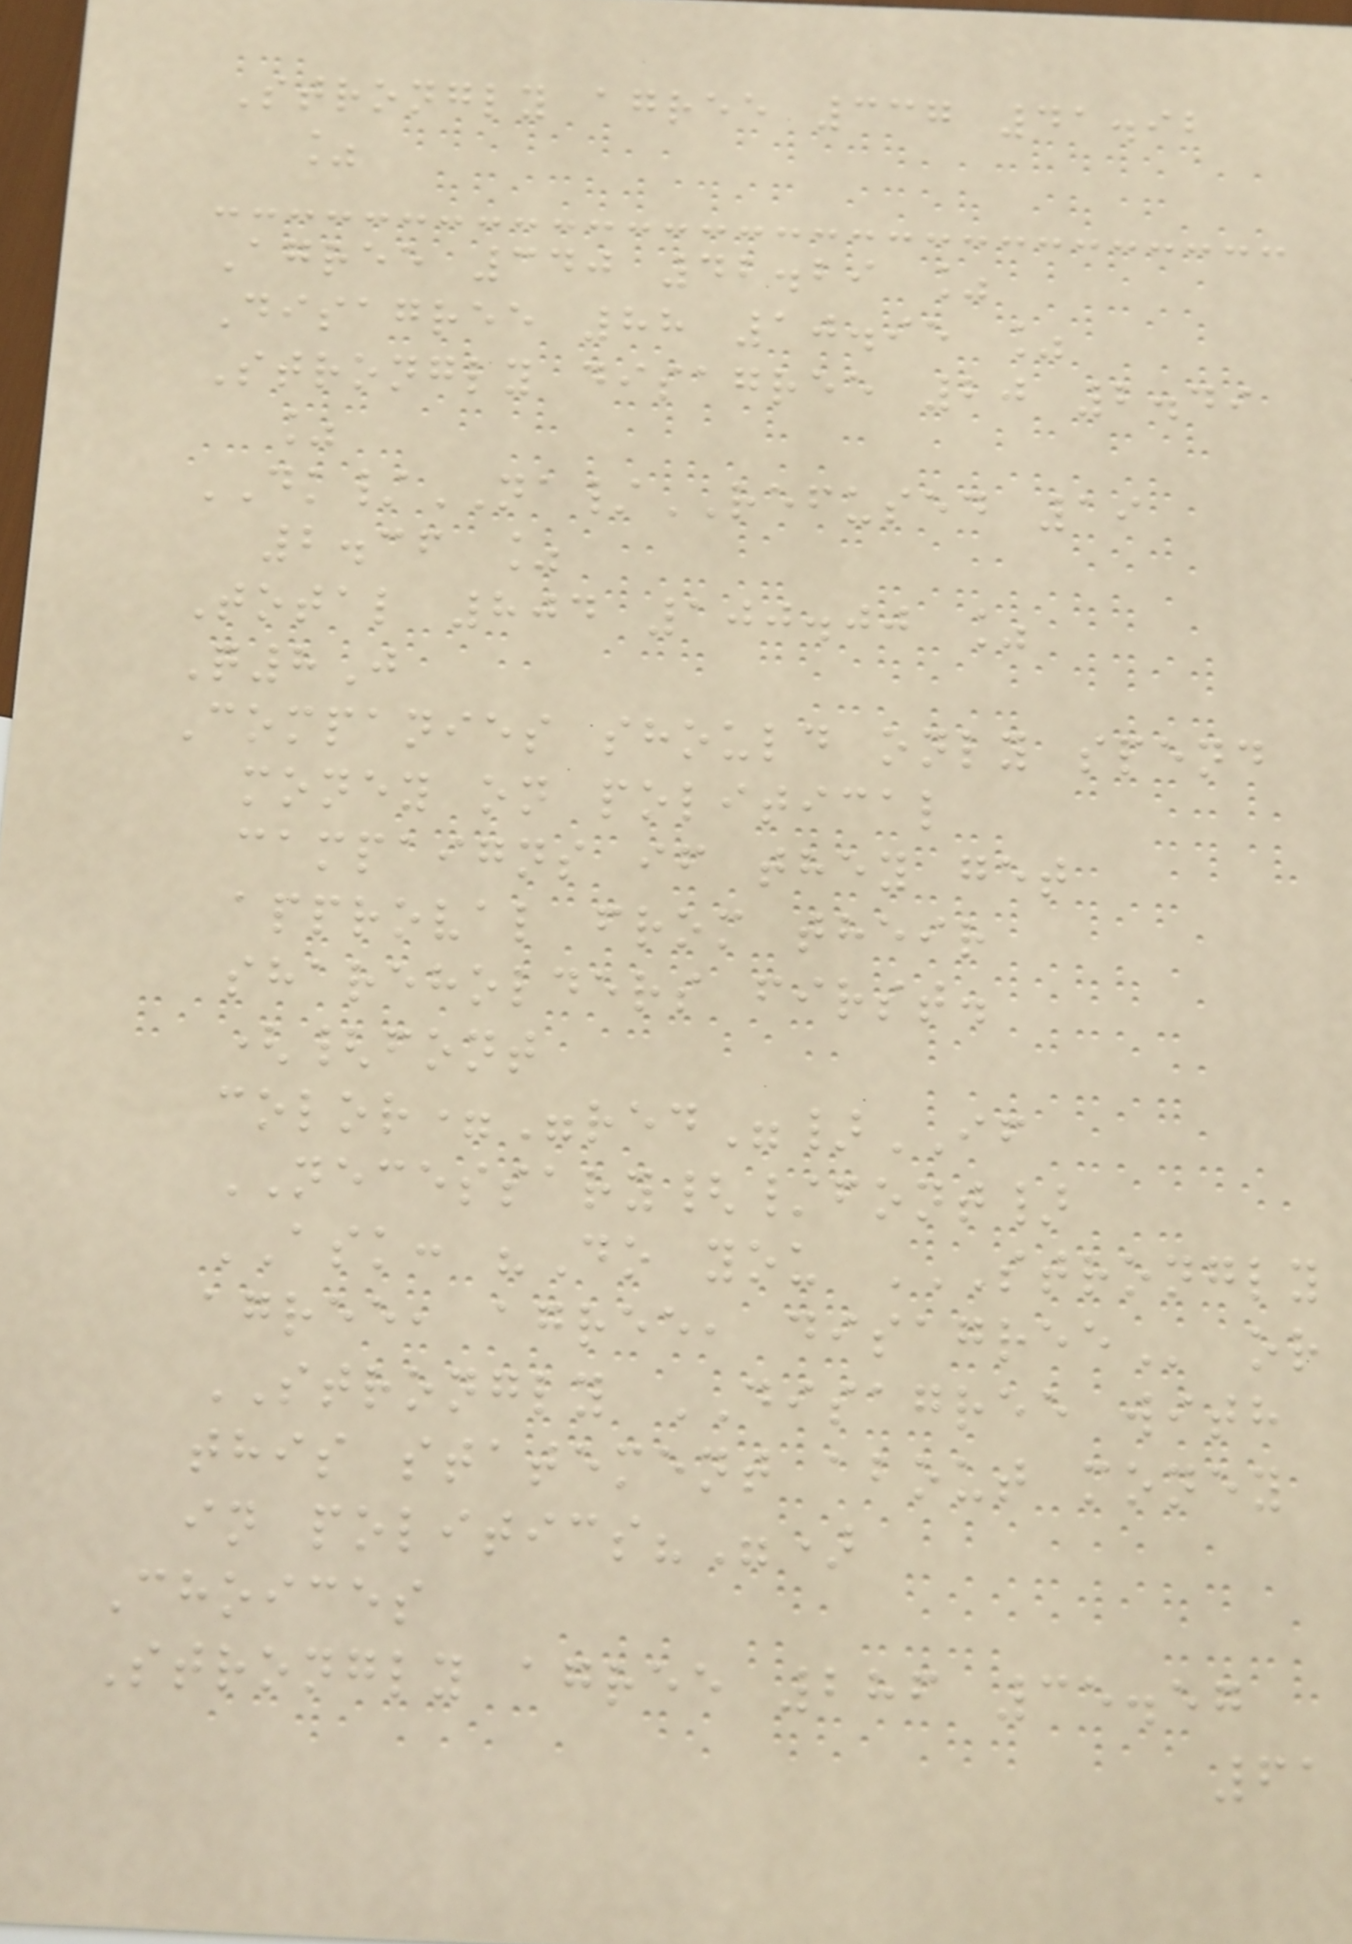Strongly agree 337 41.92
%
Agree 340 42.29 %
Disagree 88 10.95 %
Strongly disagree 20 2.49
%
DK/NA/REFUSED 19
2.36 %
Total 804 100.00 %
Q8J
Companies should only spend
money on political
campaigns if they get
approval from their
shareholders first.
({font
color="red"}IF
NECESSARY{/font}
ASK: "Do you STRONGLY
AGREE, AGREE, DISAGREE or
STRONGLY DISAGREE with
this statement about money
in politics?")
Choices
Strongly agree 286 35.57
61
